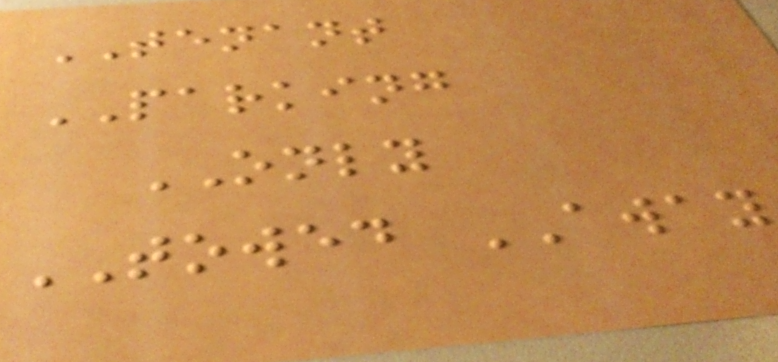TENANT
PARKING
ONLY
TOWED AWAY
